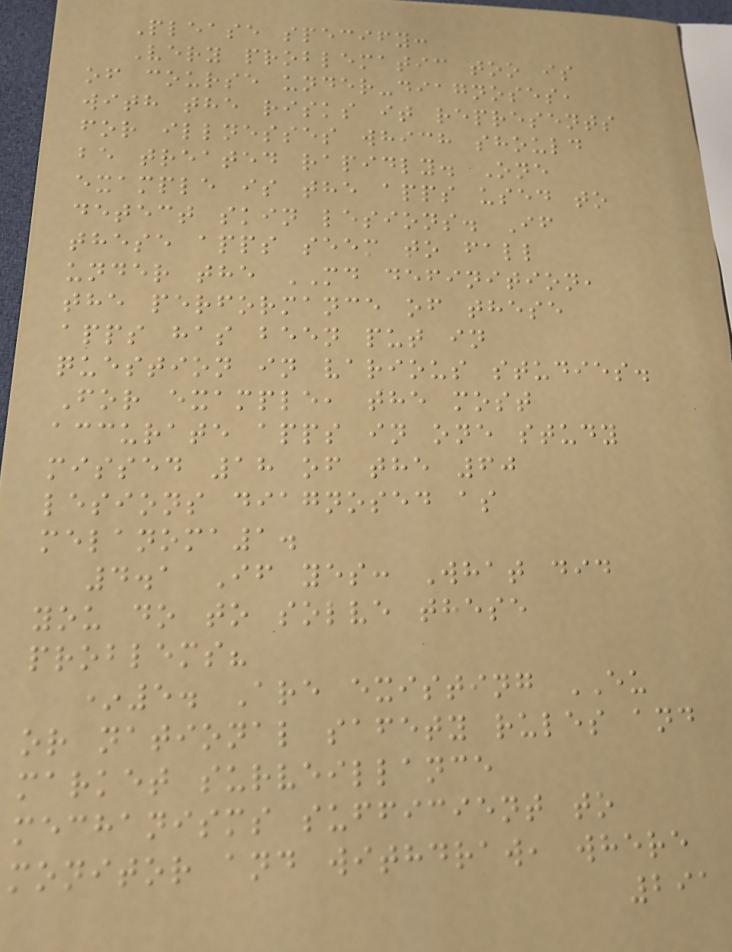Please specify:
Very problematic too is
of course under-diagnoses,
with the risks it represents
for illnesses which should
be treated rapidly. One
example is the apps used to
detect skin lesions. If
these apps seem to fall
under the MD definition,
the performance of these
apps has been put in
question in various studies.
For example, the most
accurate apps in one study
missed 18 of the 60
lesions diagnosed as
melanoma1.
4.1 If yes: What did
you do to solve these
problems?
*5. Are existing EU
or national safety rules and
market surveillance
mechanisms sufficient to
monitor and withdraw, where
291
